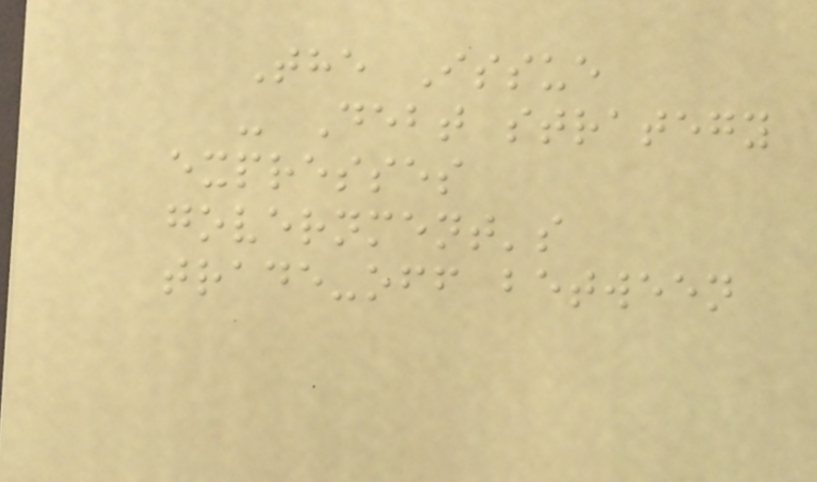The Issue
- Debt strategy
expresses
government's
trade-off between
